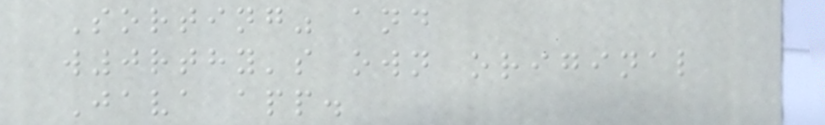Sorting" and
w0rthy's own original
Java app.
